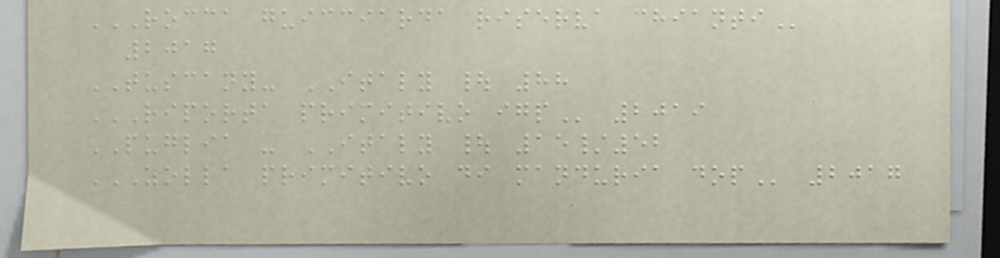ROCCA GUICCIARDA RISERVA CHIANTI
2017
TUSCANY- ITALY | 88
RIPORTA PRIMITIVO IGP 2019
PUGLIA - ITALY | 15/52
ZOLLA PRIMITIVO DI MANDURIA DOP 2017
